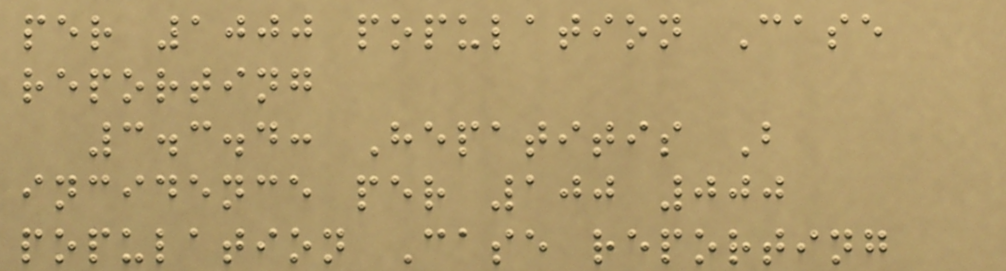per 1000 population Case
reporting
3.3.4: Hepatitis B
incidence per 100 000
population Case reporting
